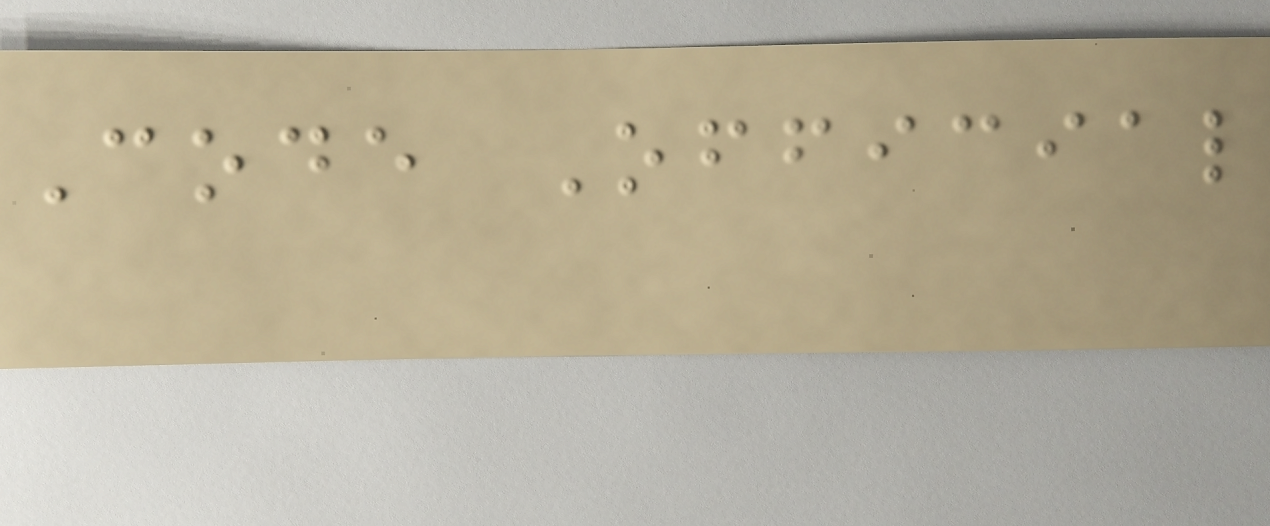Code Official
